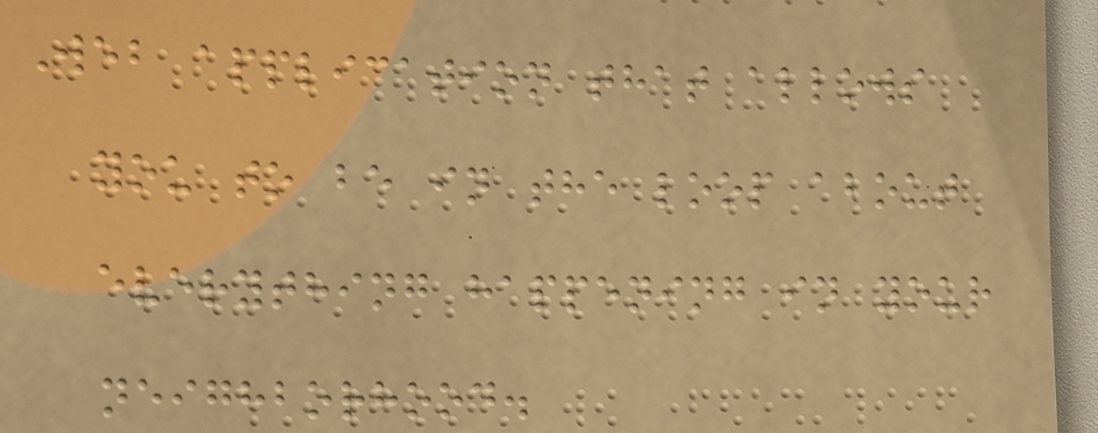Web application that allows
you to be in the loop about
everything happening in your
neighborhood.
